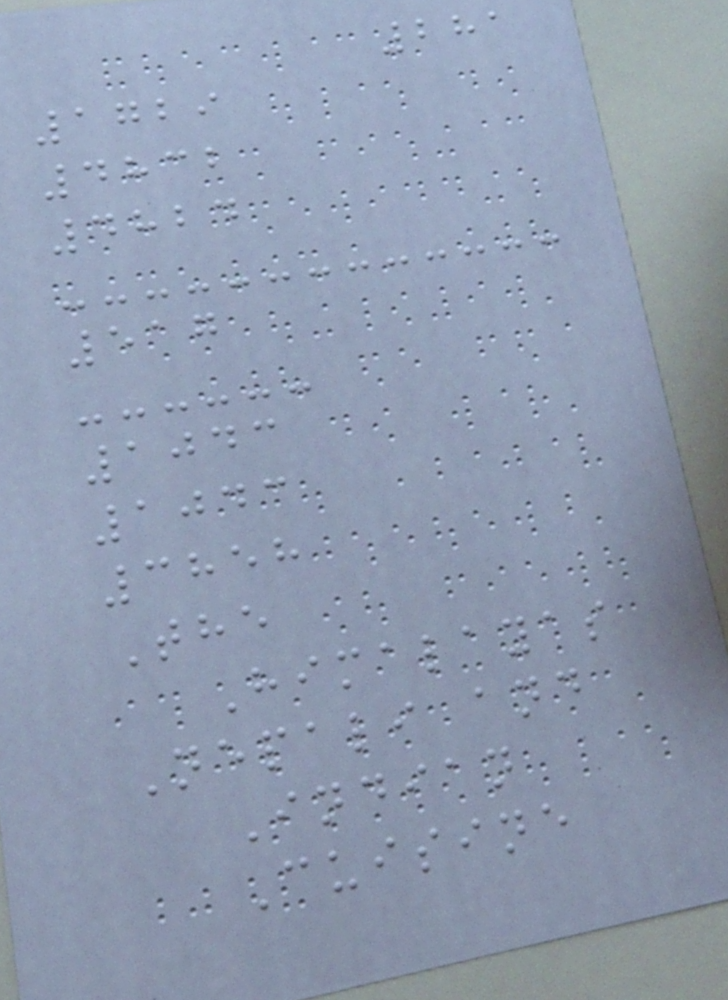281
1729
4832
4824
517
1043
1043
3858
The
Himalayas
Nepali and
Indian
Cuisine
